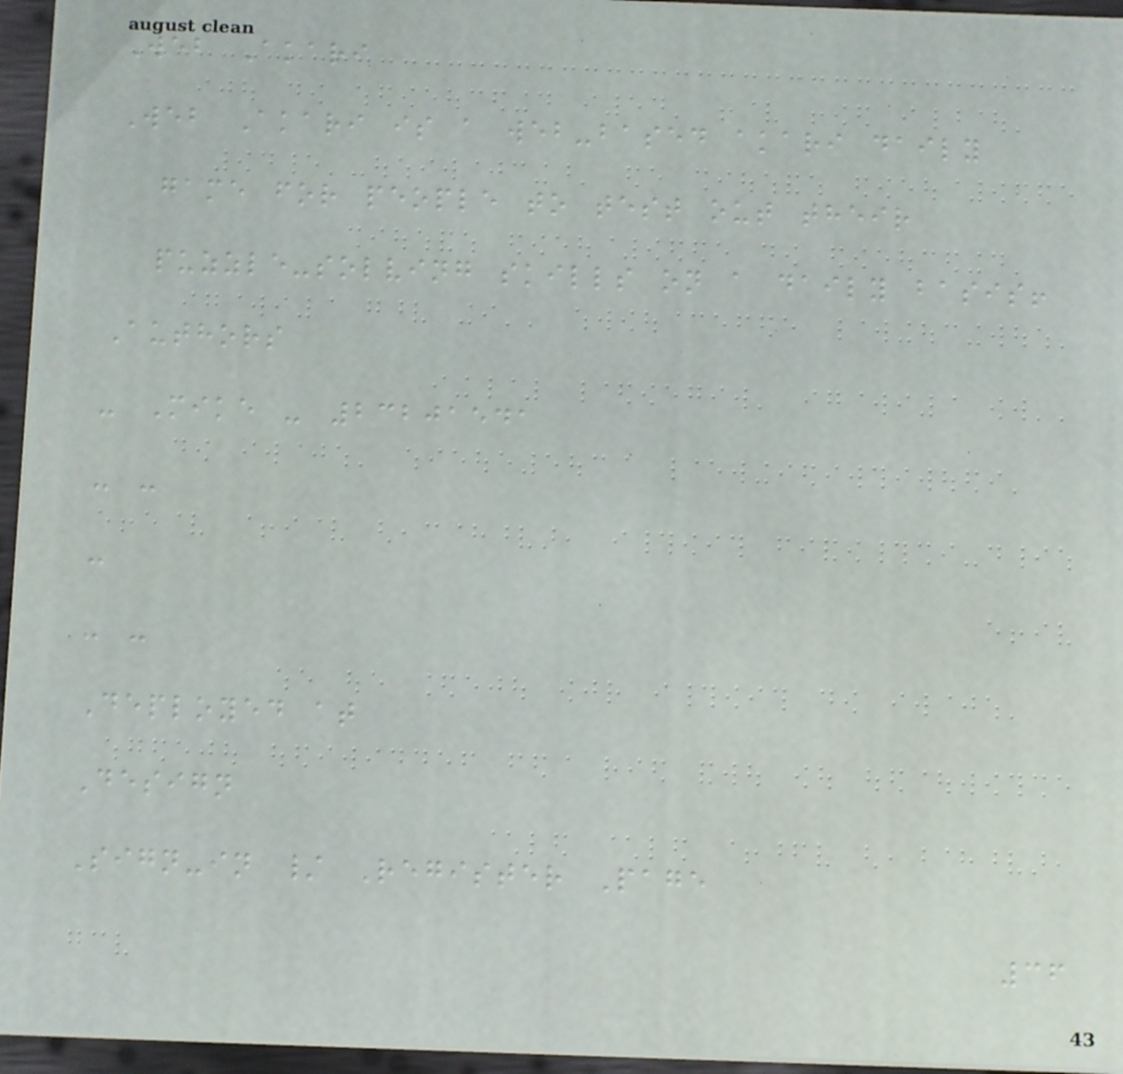Web Akari
Web Akari is a web-based akari daily
game for people to test out their
puzzle-solving skills on a daily basis!
Authors
- Mike - 23201541
- -
-
- -
Deployed at
Design
Sign-in / Register Page
36
